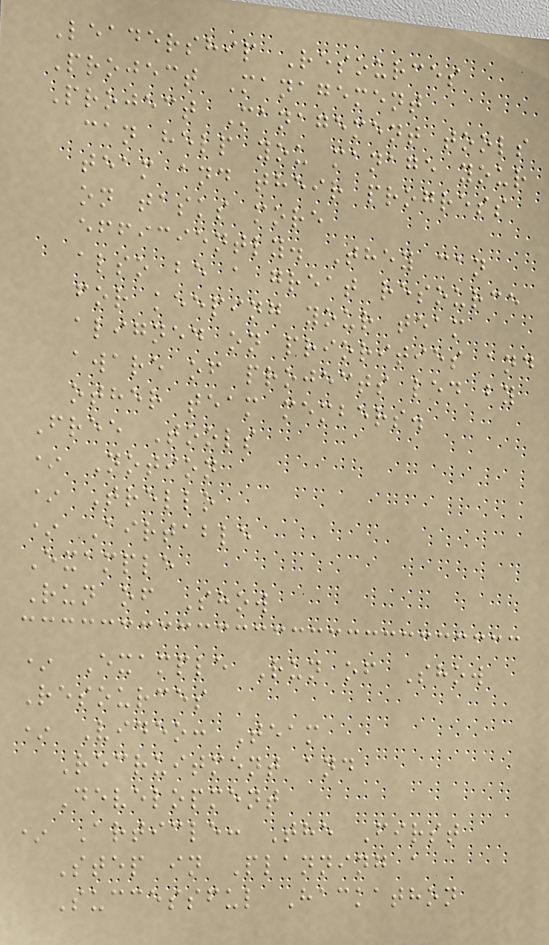Leadership Resources
Project Management
Project Management tools
can help you manage your
team and their progress
on tasks more
efficiently. They can
also be a great resource
for keeping your team
aligned on priorities and
aware of projects led by
other team members.
Free Tools
* Notion
* Trello
* Airtable
Example
Run of Show
* Example Run of Show
Resources
* Video: Team
Recruitment and
Development
* Article: The First
Step in Planning a
Successful Hackathon
